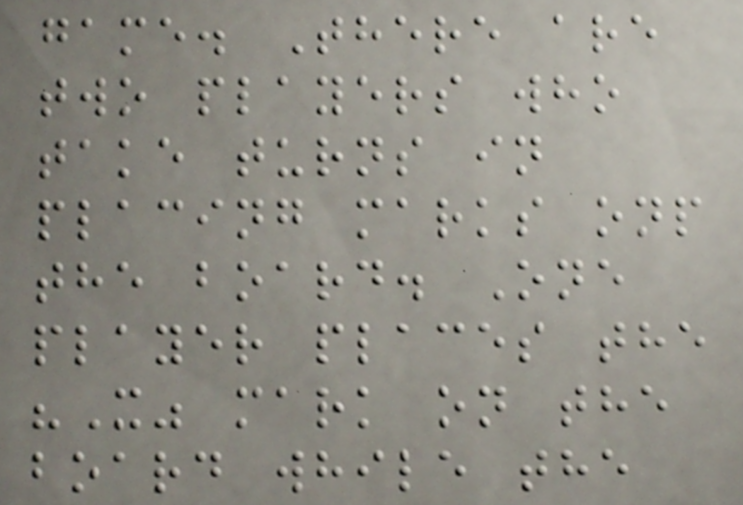game. There are
two players who
take turns in
placing marks onp
the board. One
player places the
"X" mark on the
board while the
